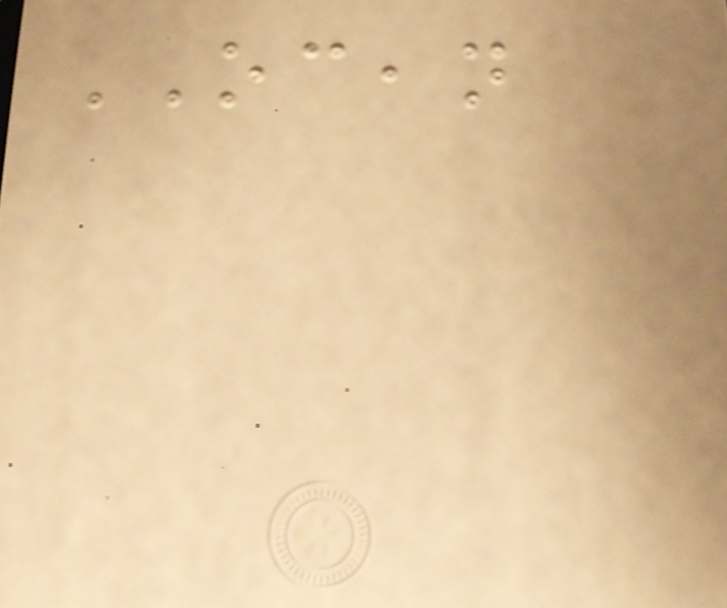OCEAN
